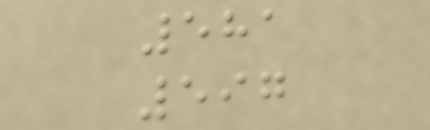581
597
